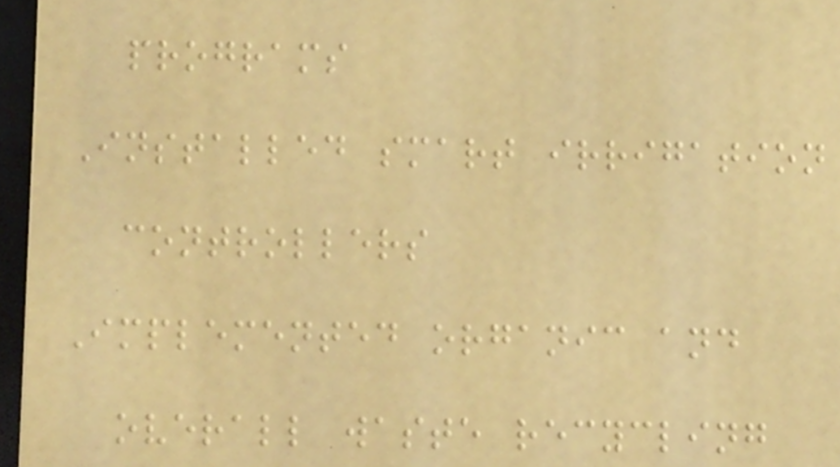programs
Installed smart irrigation
controllers
Implemented organic and
overall waste recycling
